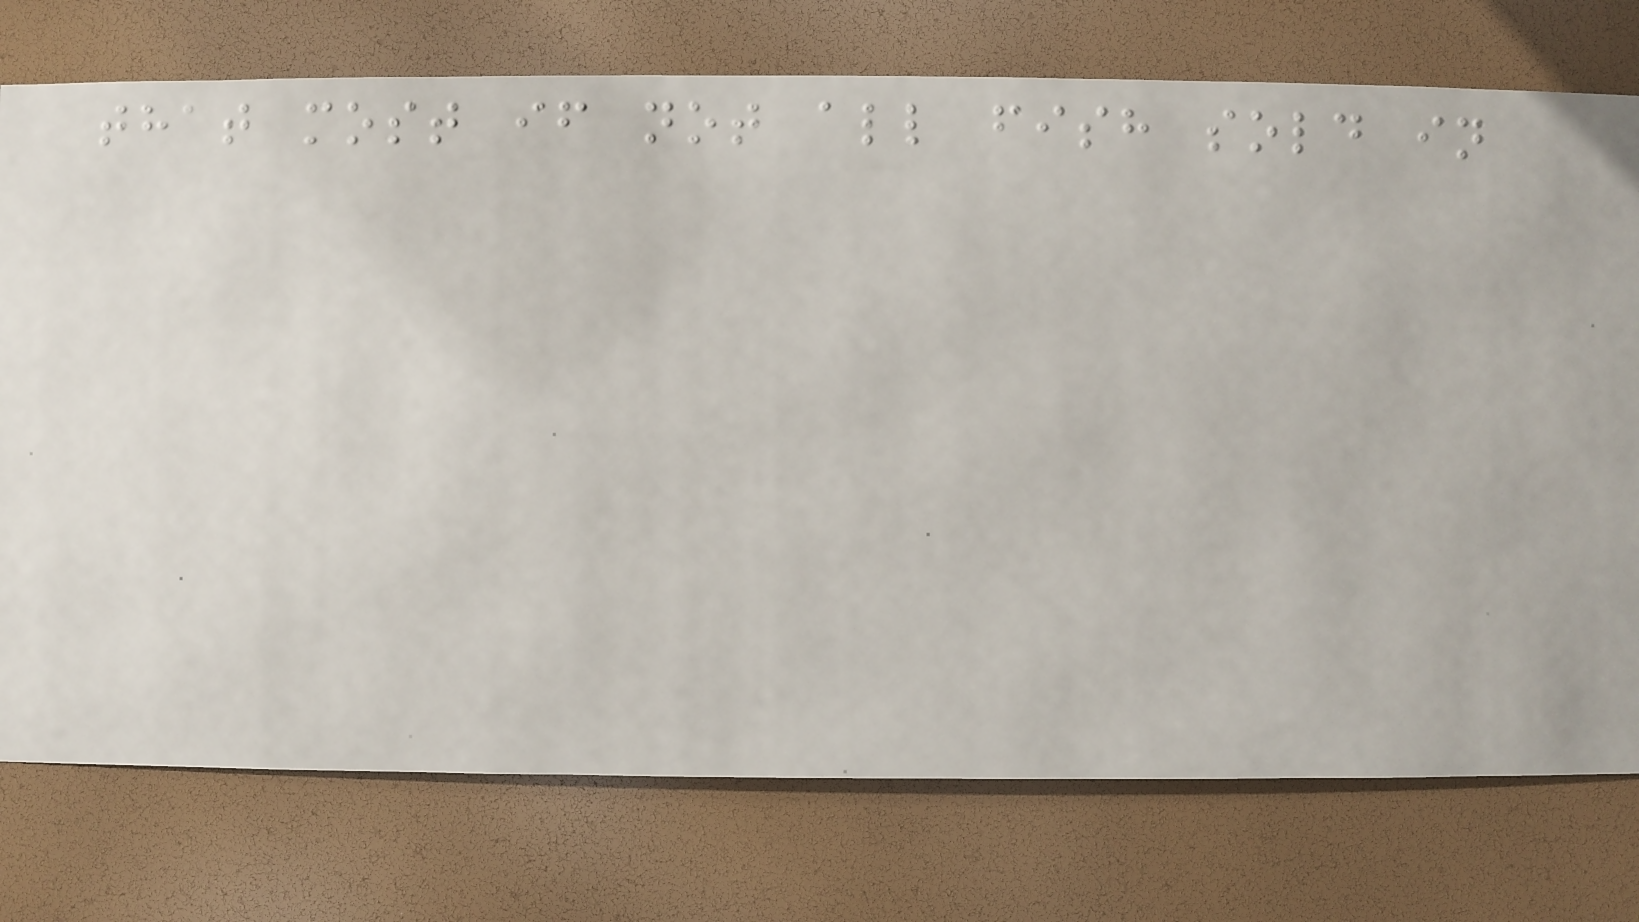that most if not all fish sold in
